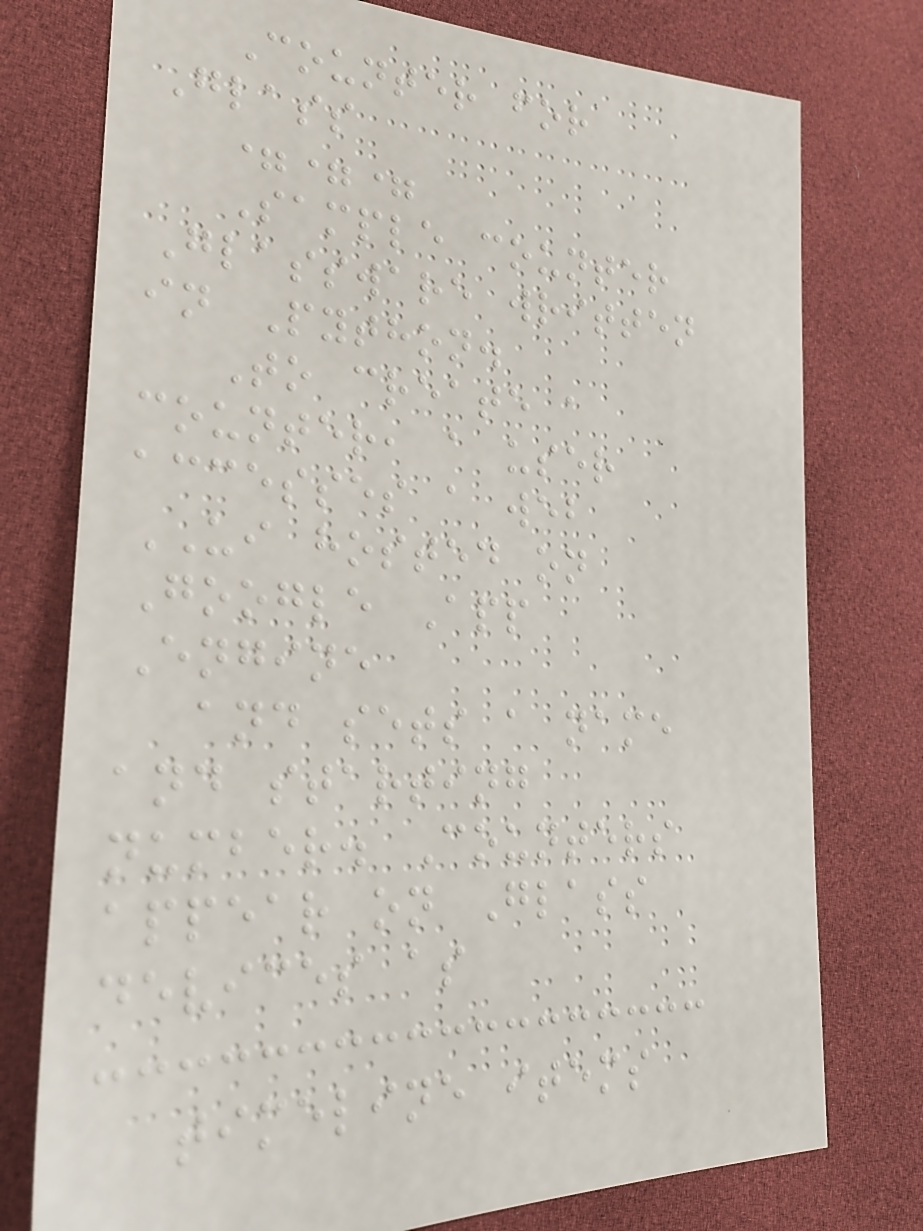Counter for
Glass
===
Sample counter
Glassware written
in Python.
To create a
counter, a user
accesses a web
UI hosted on
Google App
Engine
and sets a name
and starting
number. Counters
appear on Glass
devices as
timeline items
